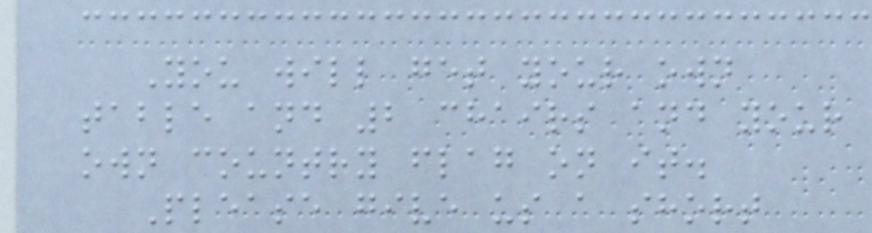You will get your own
table and 2 chairs and your
own country flag on it.
Please give us a short
